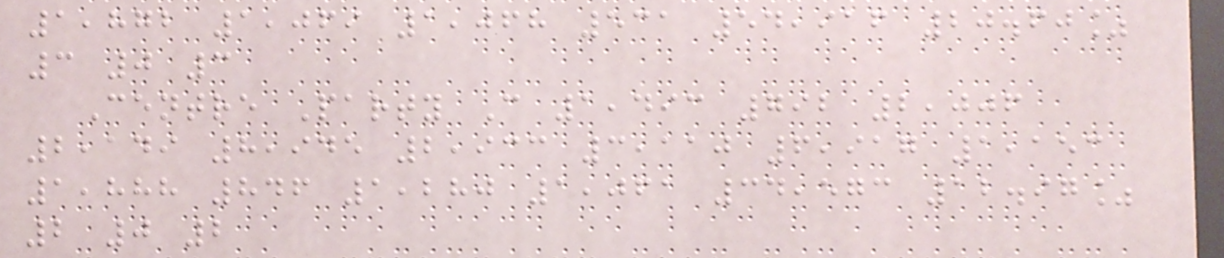1,872 1,069 1,068 531 54,916 20.60%
3 0 3
Centre Party C 1,493 792 2,006
2,149 8,945 2,933 3,110 6,917 1,153
1,888 846 1,280 1,061 34,573 12.97%
2 0 2
